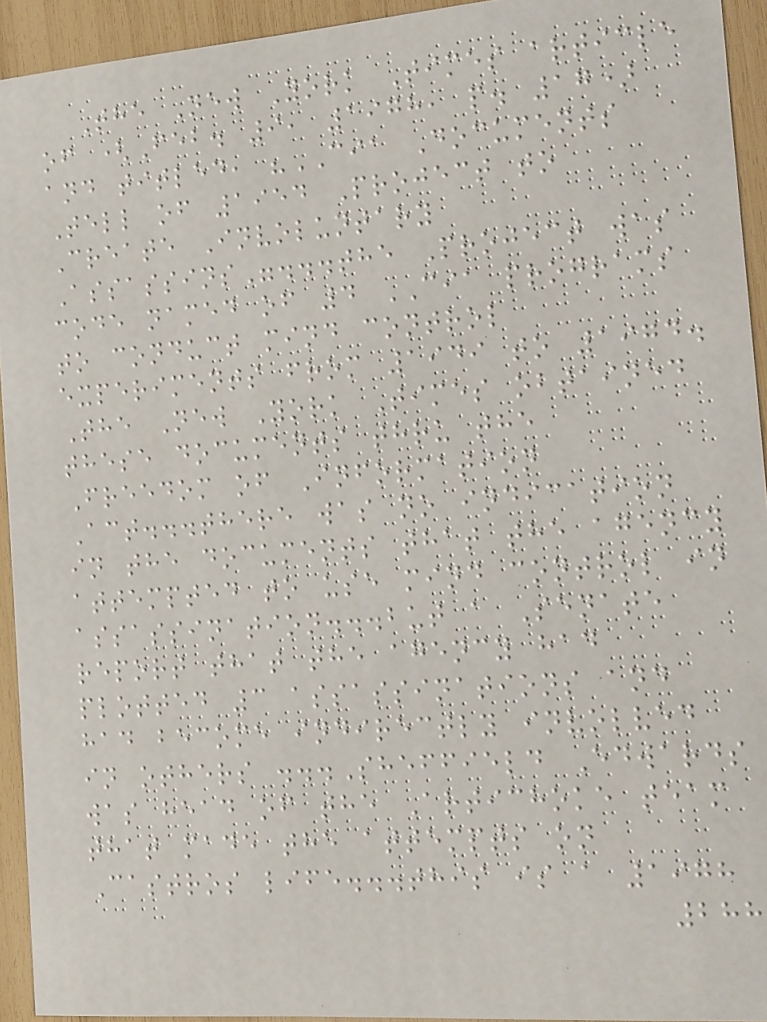The New York Times article
of (Feb. 9, 1978, p. 17)
and titled, "CIA Documents
Tell of 1954 Project to
Create Involuntary
Assassins"...the Project was
code named of 4 CIA programs
to conduct mind control
experiments from 1949 to 1974.
The New York Times obtained
these documents thru the
Freedom of Information
Act...there was no indication
in the documents that the agency
attempted to use mind control in
assassination...but a Senate
report that the agency had
plotted 3 assassinations and
had become indirectly involved
in others ...Sheffield Edwards
was head of the Artichoke team
that made the attempts on
Castros life...this is a 1978
288
